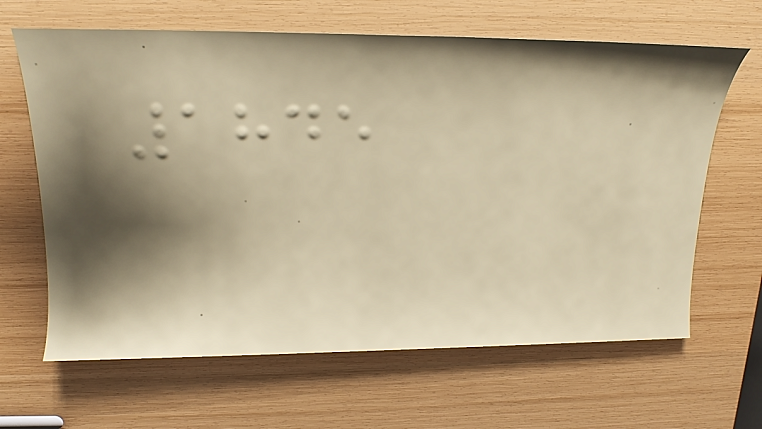1845
